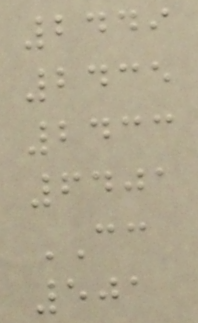2449
2435
2433
6401
CC
501
